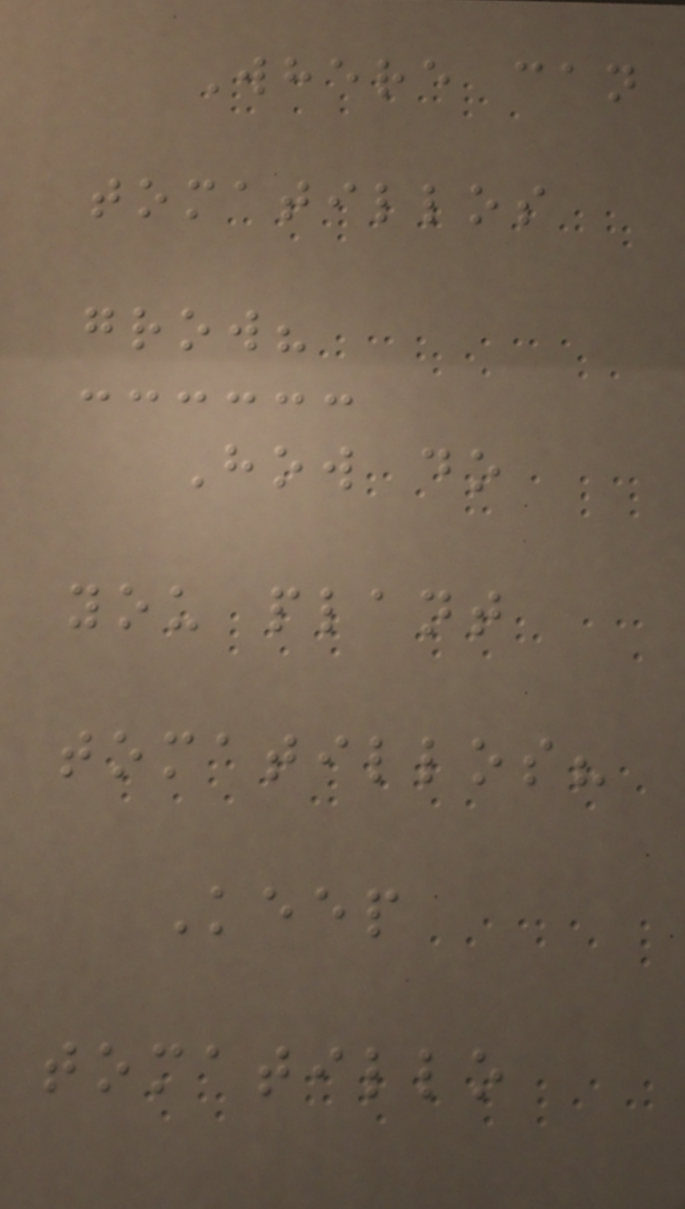Where can
tomatillos
grow?
How do
you plant
tomatillos?
Keep
tomatillo
